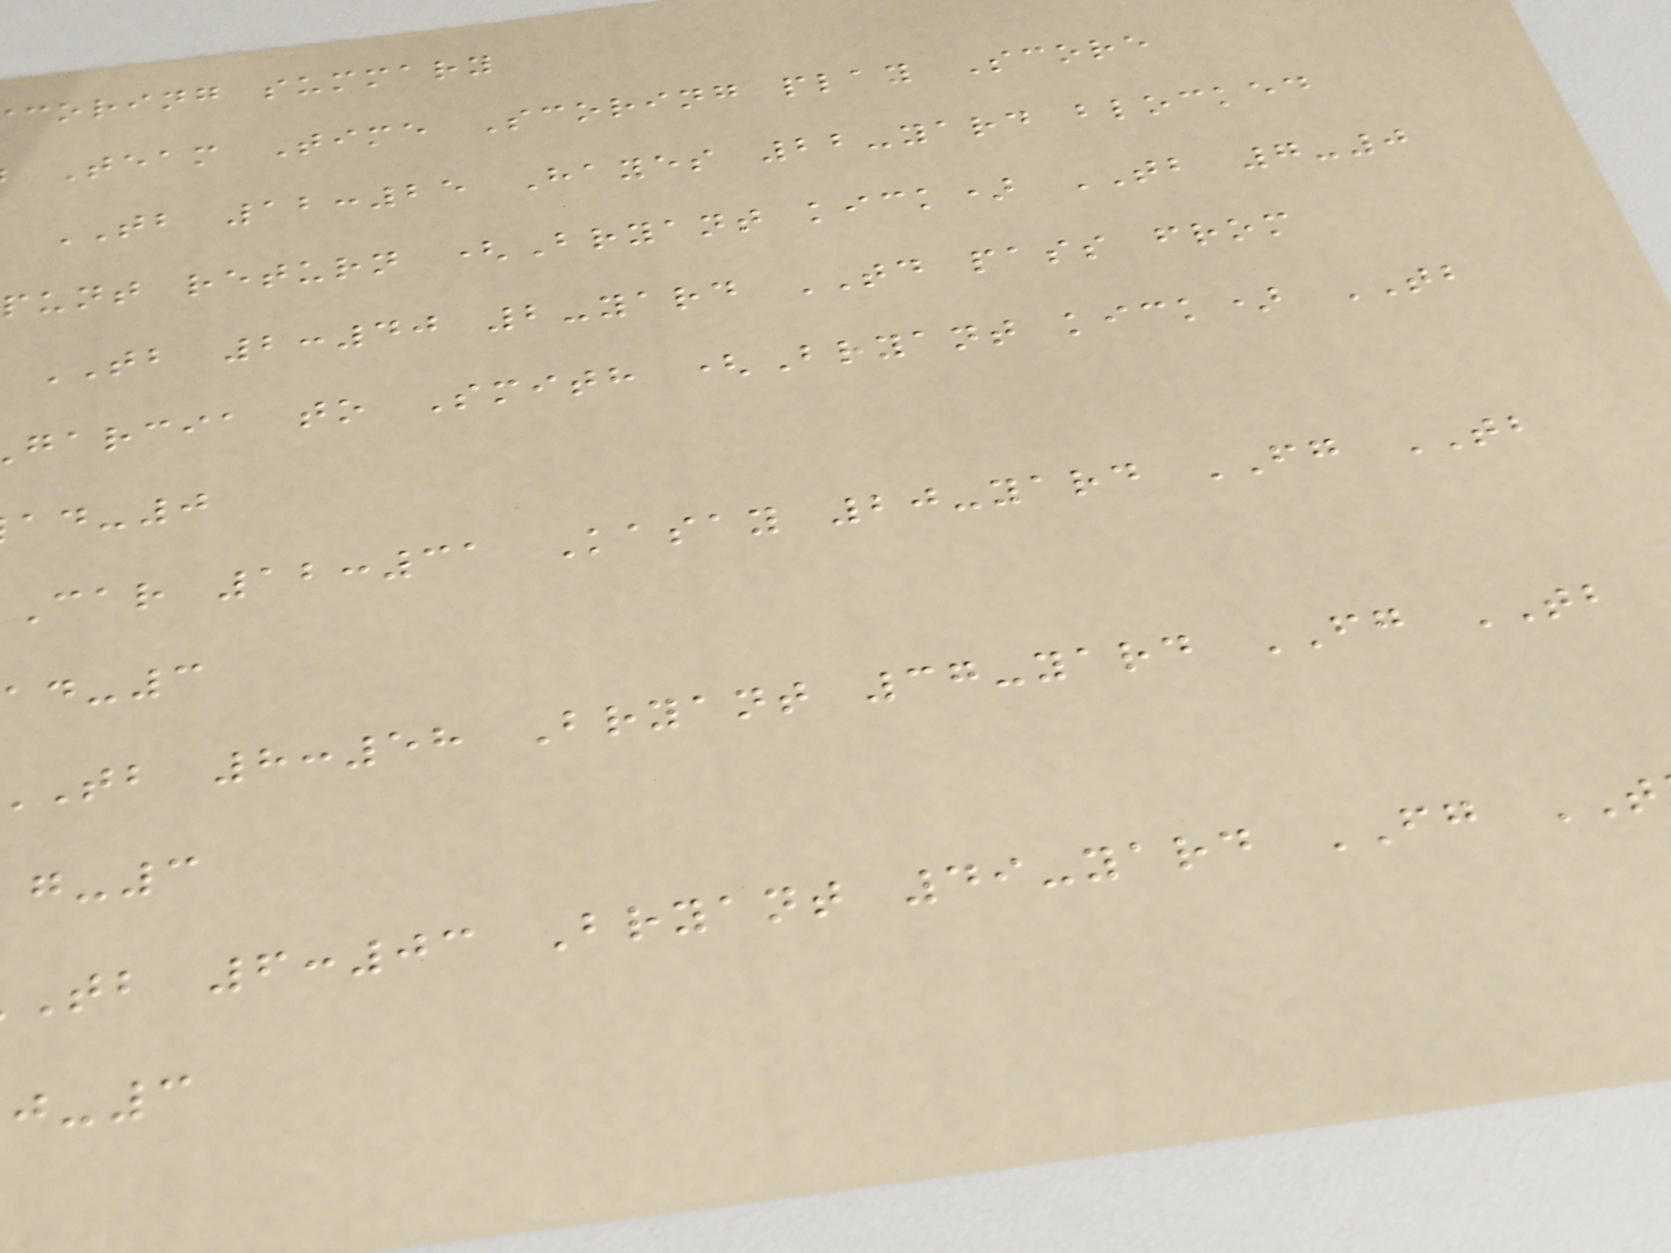coring summary
Team Time Scoring play Score
TB 12:25 Hayes 22-yard blocked
punt return (Bryant kick) TB 7-0
TB 2:40 2-yard TD pass from
garcia to Smith (Bryant kick) TB
Car 12:31 Kasay 20-yard FG TB
tb 8:58 Bryant 37-yard FG TB
tb 6:03 Bryant 49-yard FG
